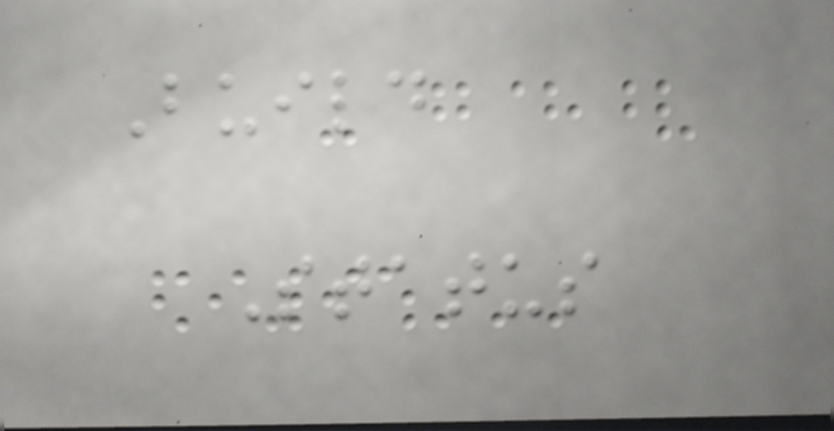Build
Status
